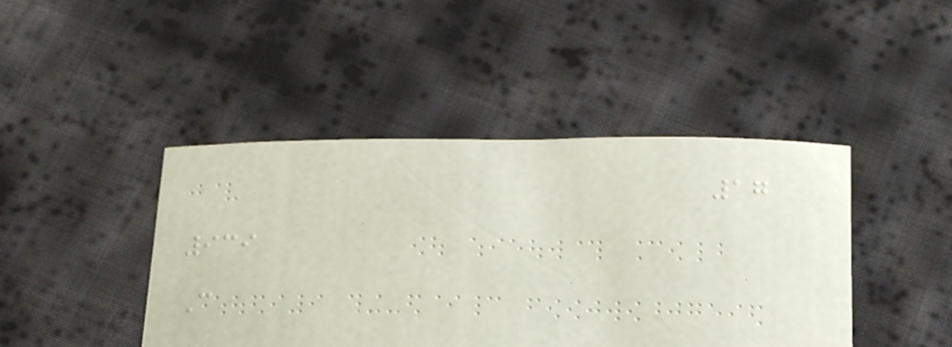17
939
C
